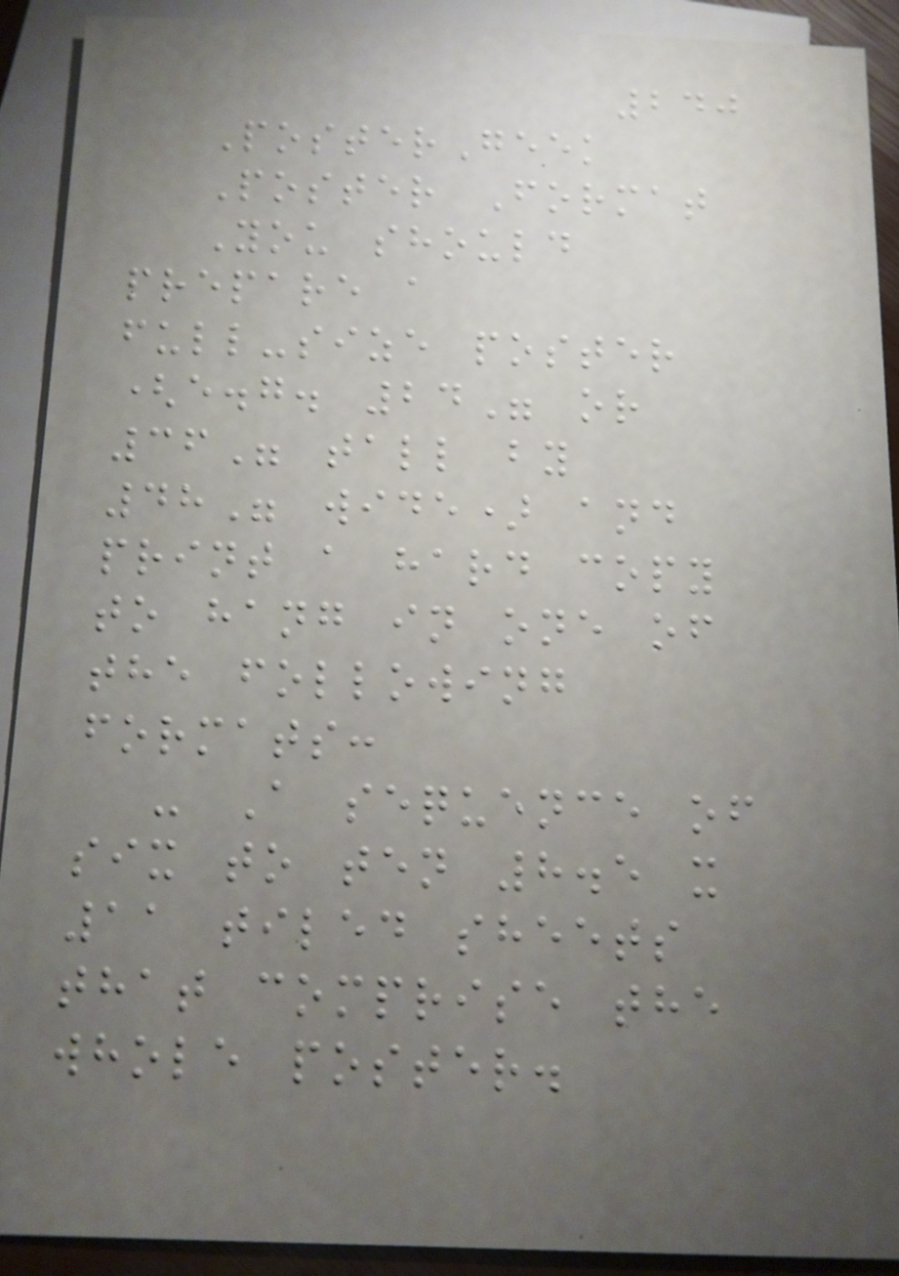240
PosterGeek
Poster Format
You should
prepare a
full-size poster
(e.g. 24" or
36" tall by
48" wide) and
print a hard copy
to hang in one of
the following
formats:
- A sequence of
six to ten 8.5 x
11 tiled sheets
that comprise the
whole poster.
